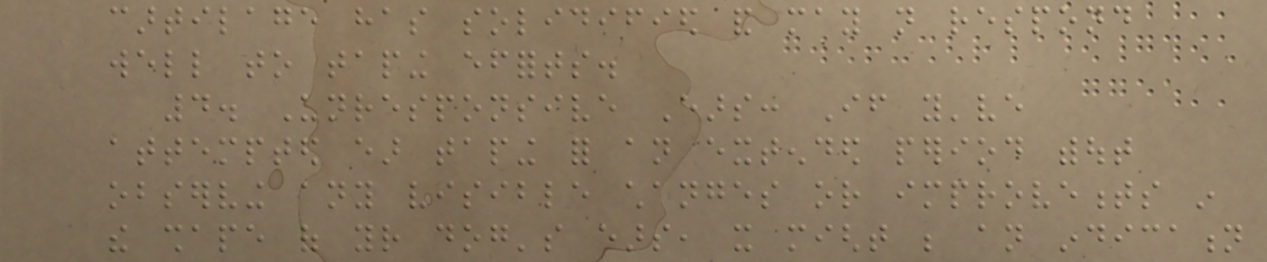cartilage has solidified and may not respond
well to taping efforts.
4. Unresponsive Ears: If you've
attempted ear taping for an extended period without
observing any visible changes or improvements in
the shape of your dog's ears, it might be an indication
